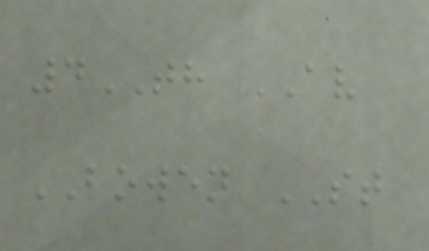4TH AV
BOWEN ST
